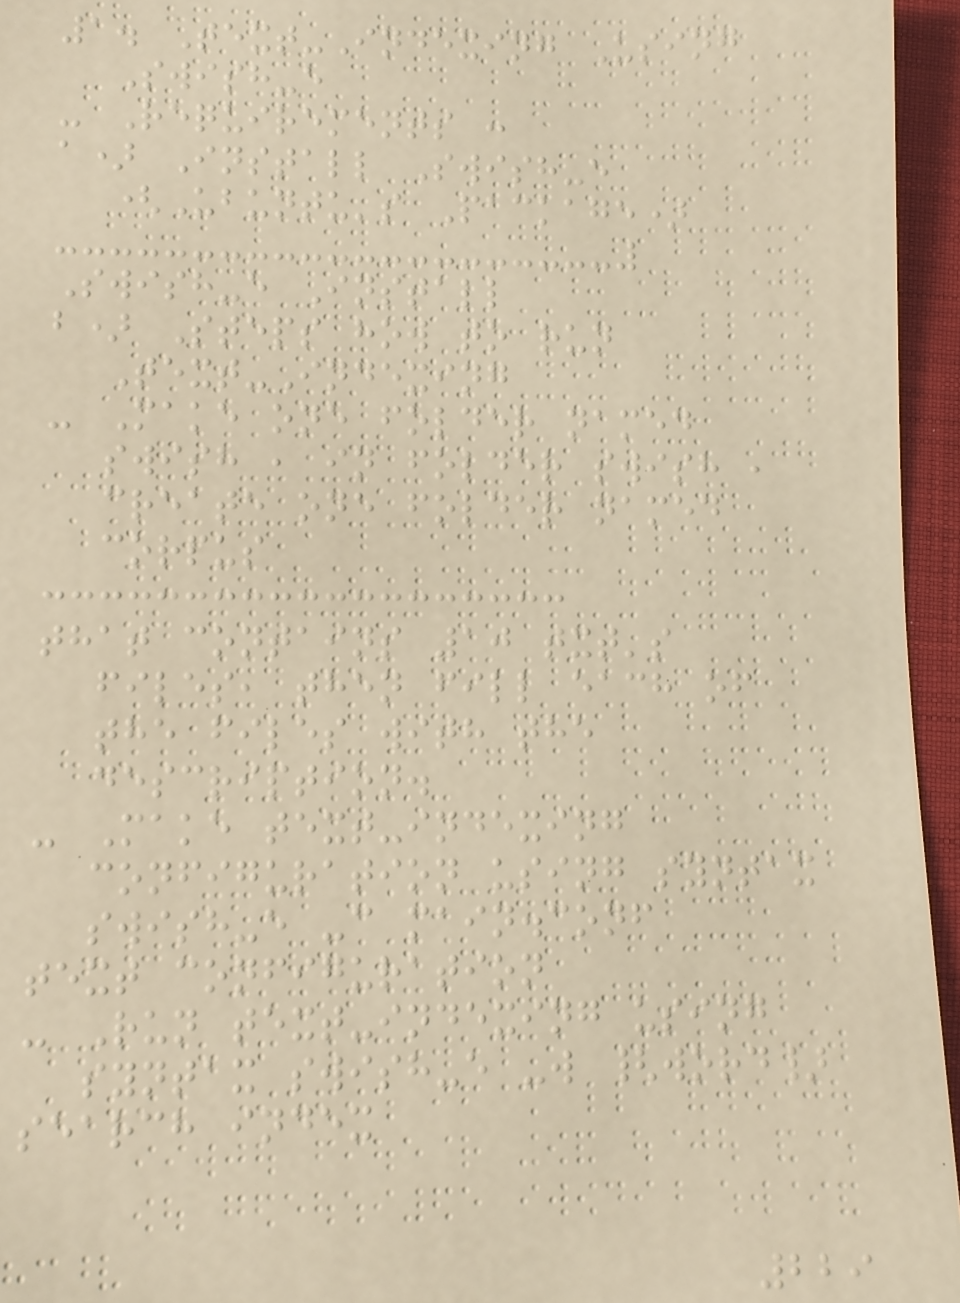1. Text-Indexing Using
Swish-e
- Requirements :
a) Install Swish-e
(Ubuntu's Package)
Swish-e Install
b) Steps how to run
Text-Indexing
- Make one folder named
swish , in folder swish ,
create one folder named
corpus
that contains 10 txt's
files, then fill each of
the files with the
description.
- Make text-indexing
configuration using syntax
swish-e -c main.conf
text configuration
- Run text-indexing using
syntax swish-e -w {word}
search index
229
